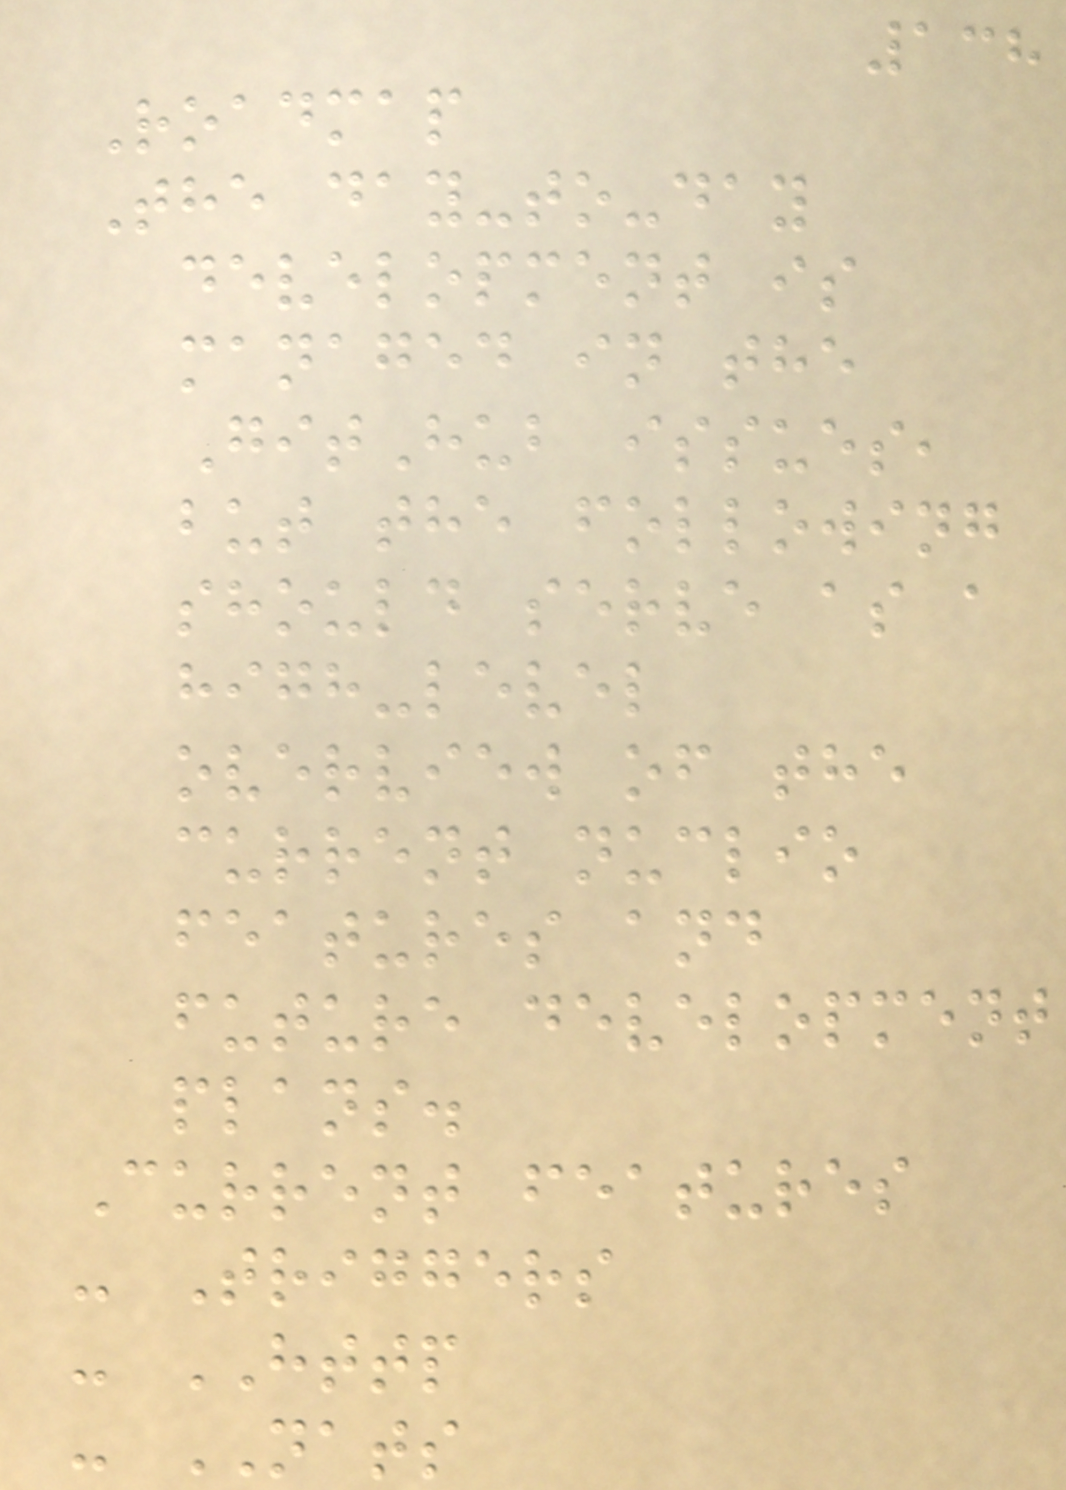138
Roadmap
The day-to-day
development is
managed in the
GitHub issues,
but the following
should serve as a
high-level
overview of the
current nuclio
features and
future development
plans.
Current features
- Triggers
- HTTP
- NATS
